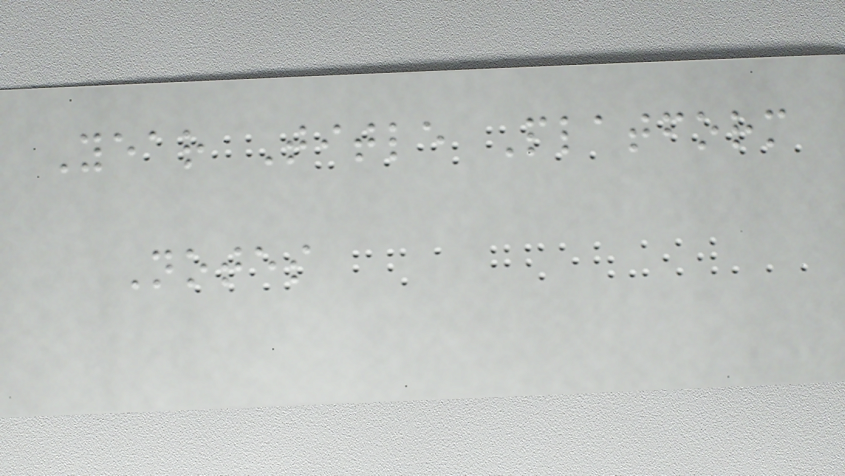Year Title Platform
Notes
